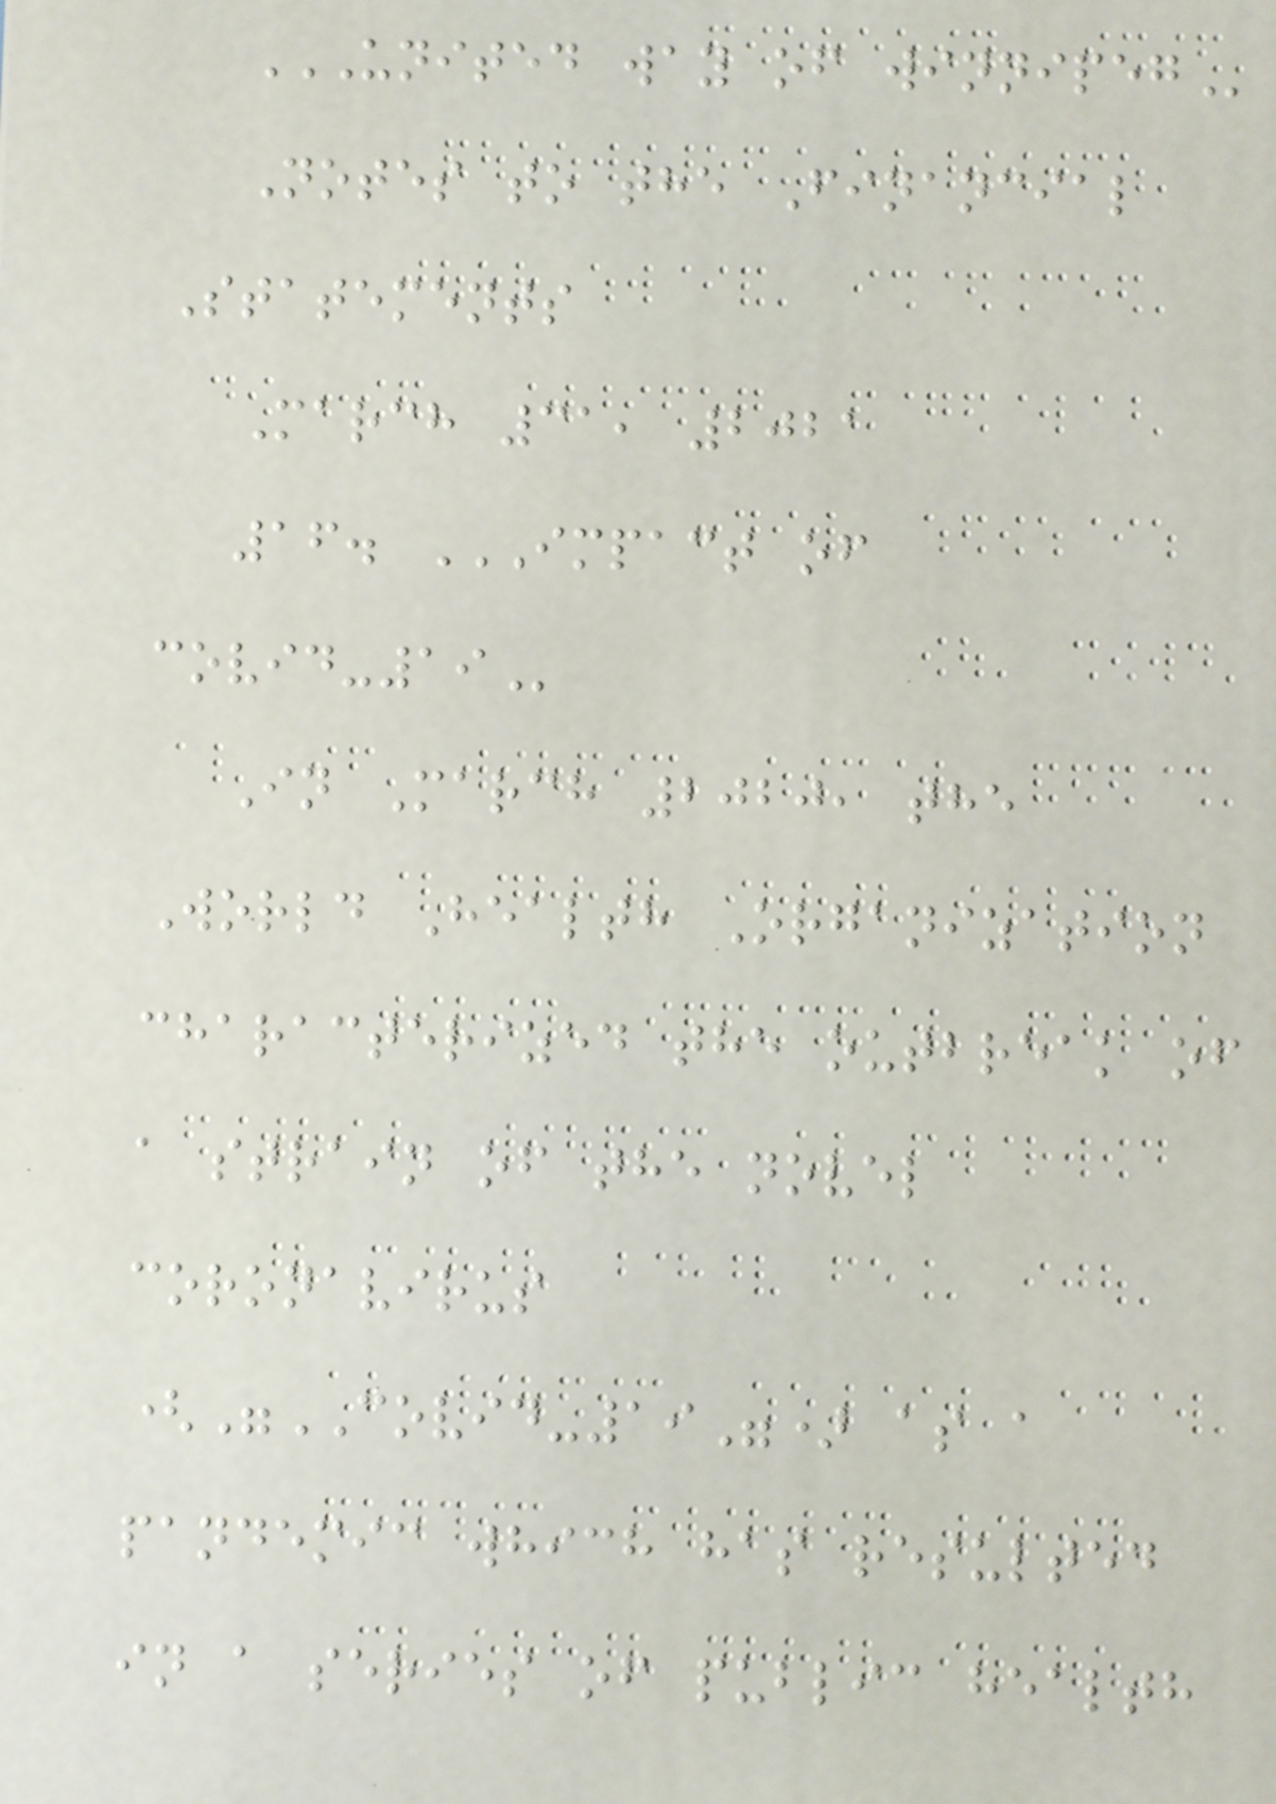UNITED WAY OF WINNIPEG
Notes to the Financial
Statements
March 31, 2021
16. IMPACT OF
COVID-19
In March 2020, the
World Health Organization
characterized the outbreak of
a strain of the novel
coronavirus
("COVID-19") as a
pandemic which has resulted
in a series of public health
